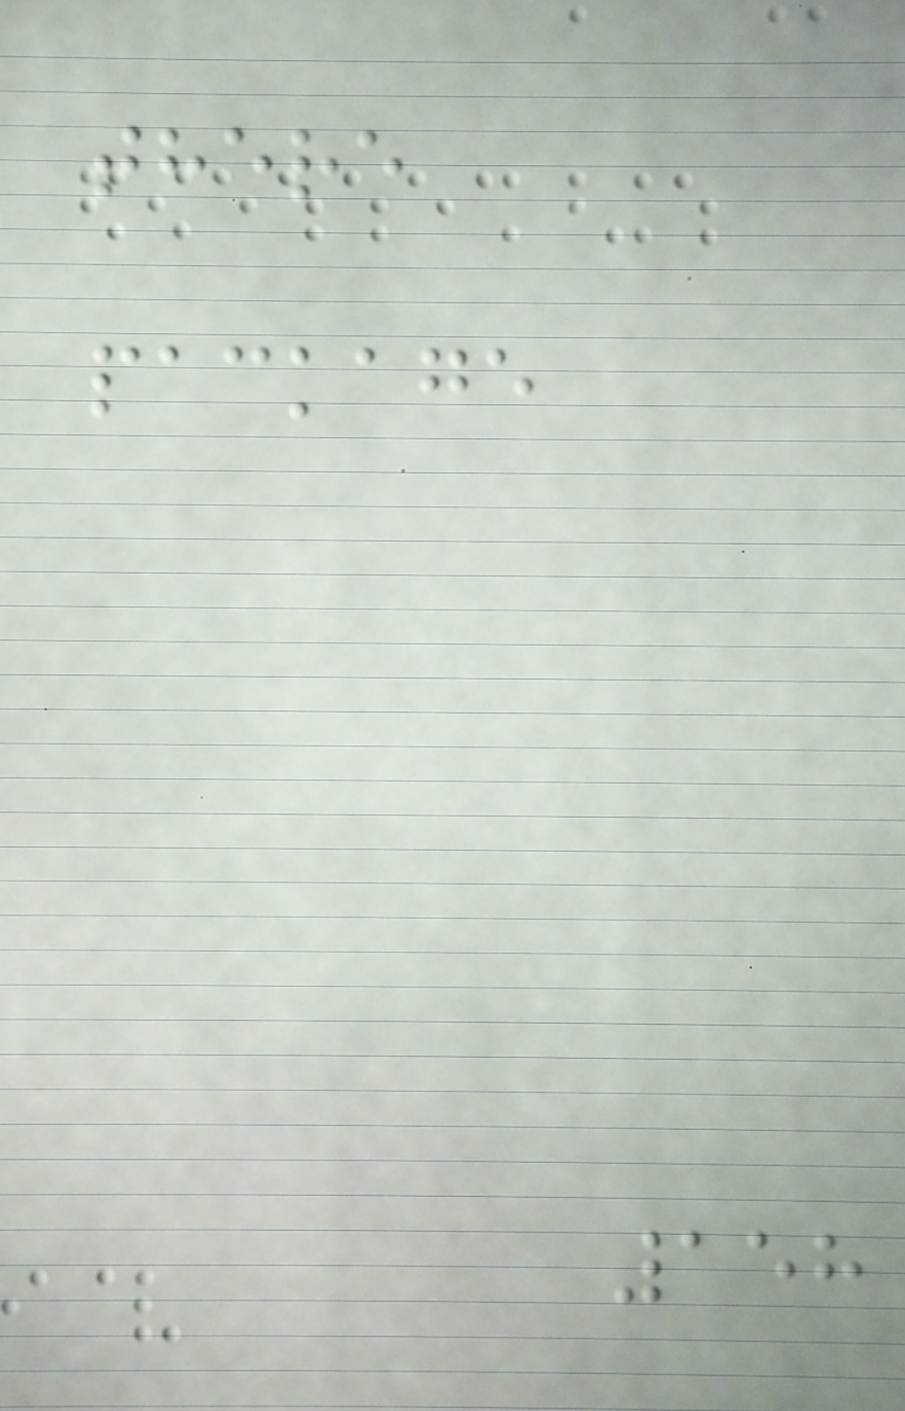there
package
158
